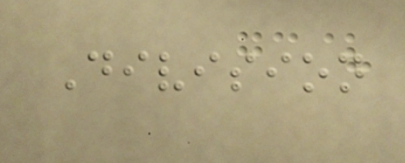Division
